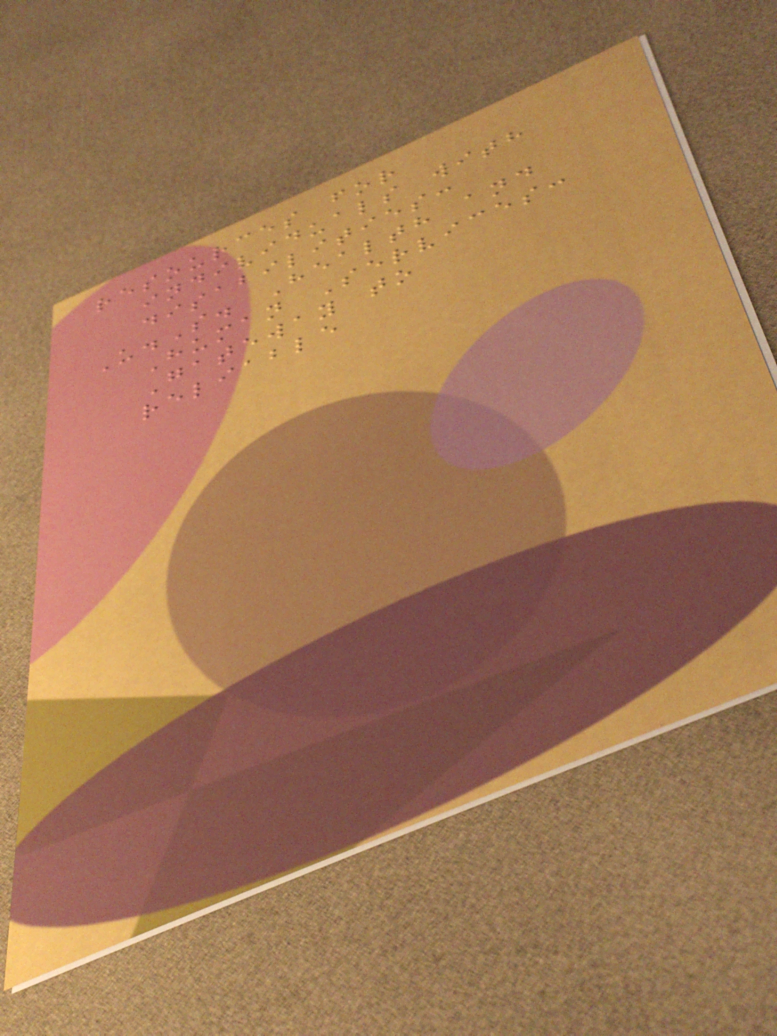resources for
individuals with
disabilities:
U.S. Health and
Human Services:
Gateway to
reliable
